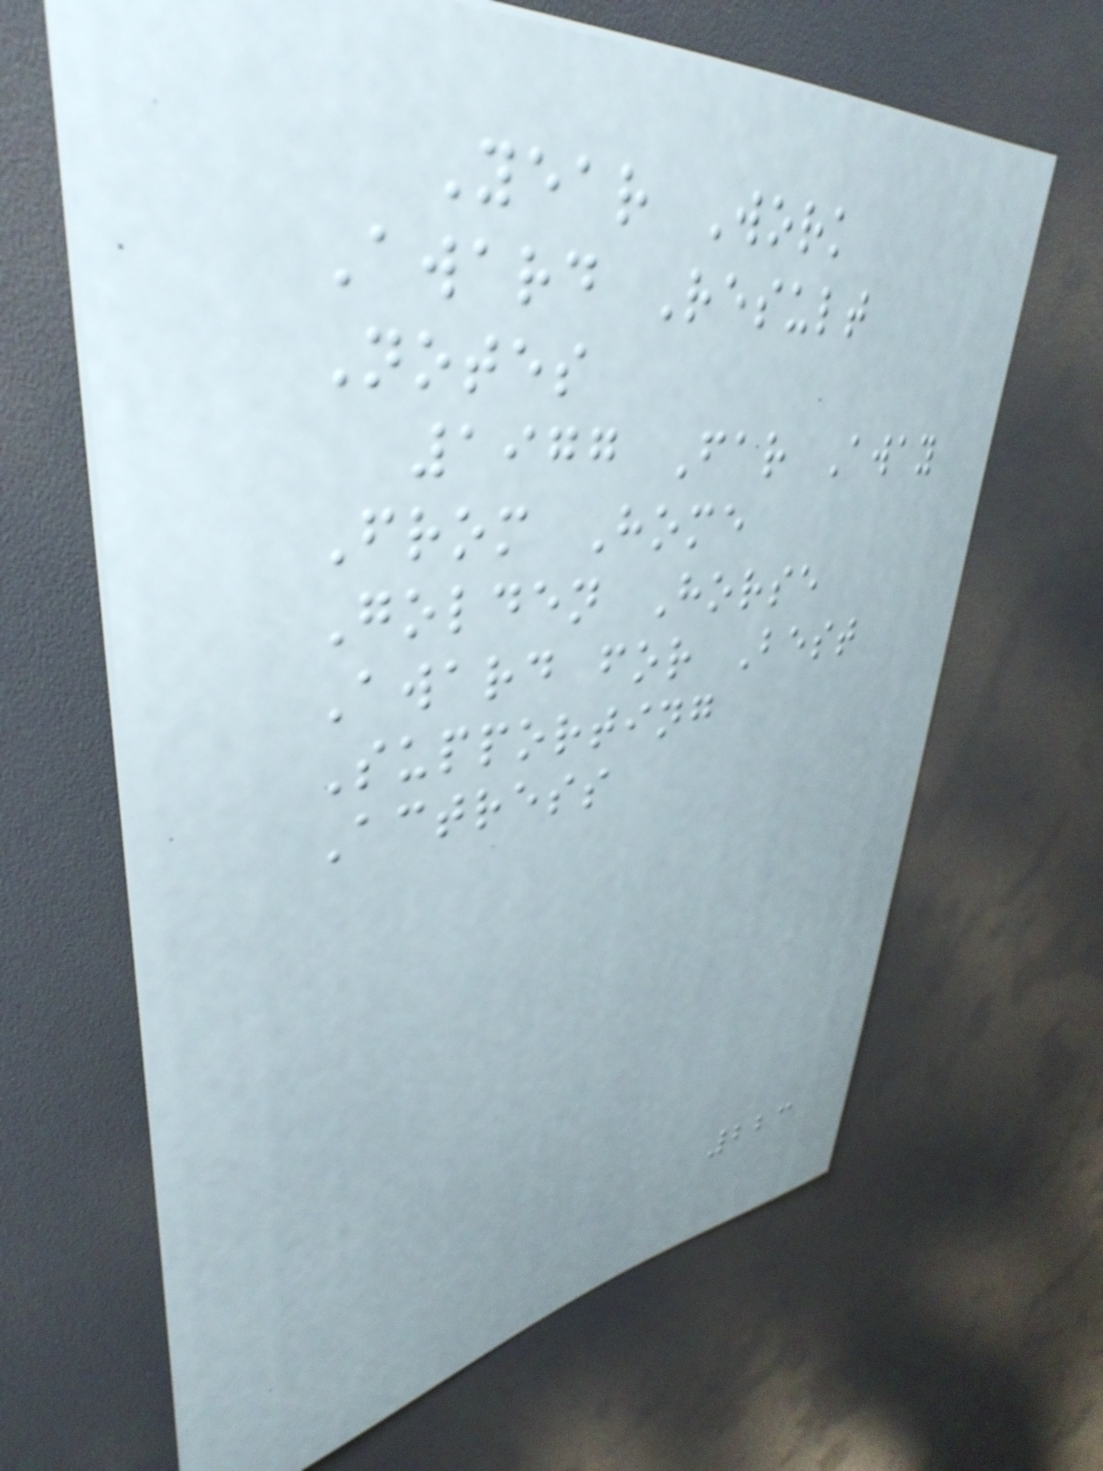Year Work
Award Result
Notes
1977 Far Away
From Home
Golden Horse
Award for Best
Supporting
Actress
223
